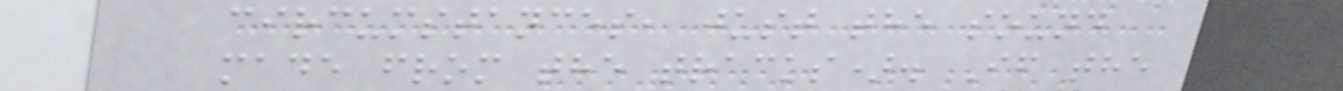circumstances, just the sound
made from the tracks). If the
